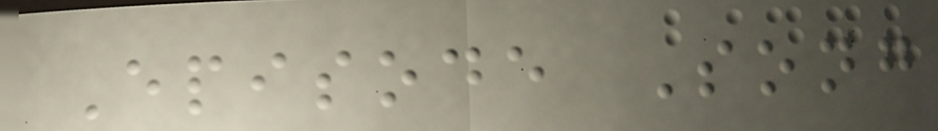Episode Song
